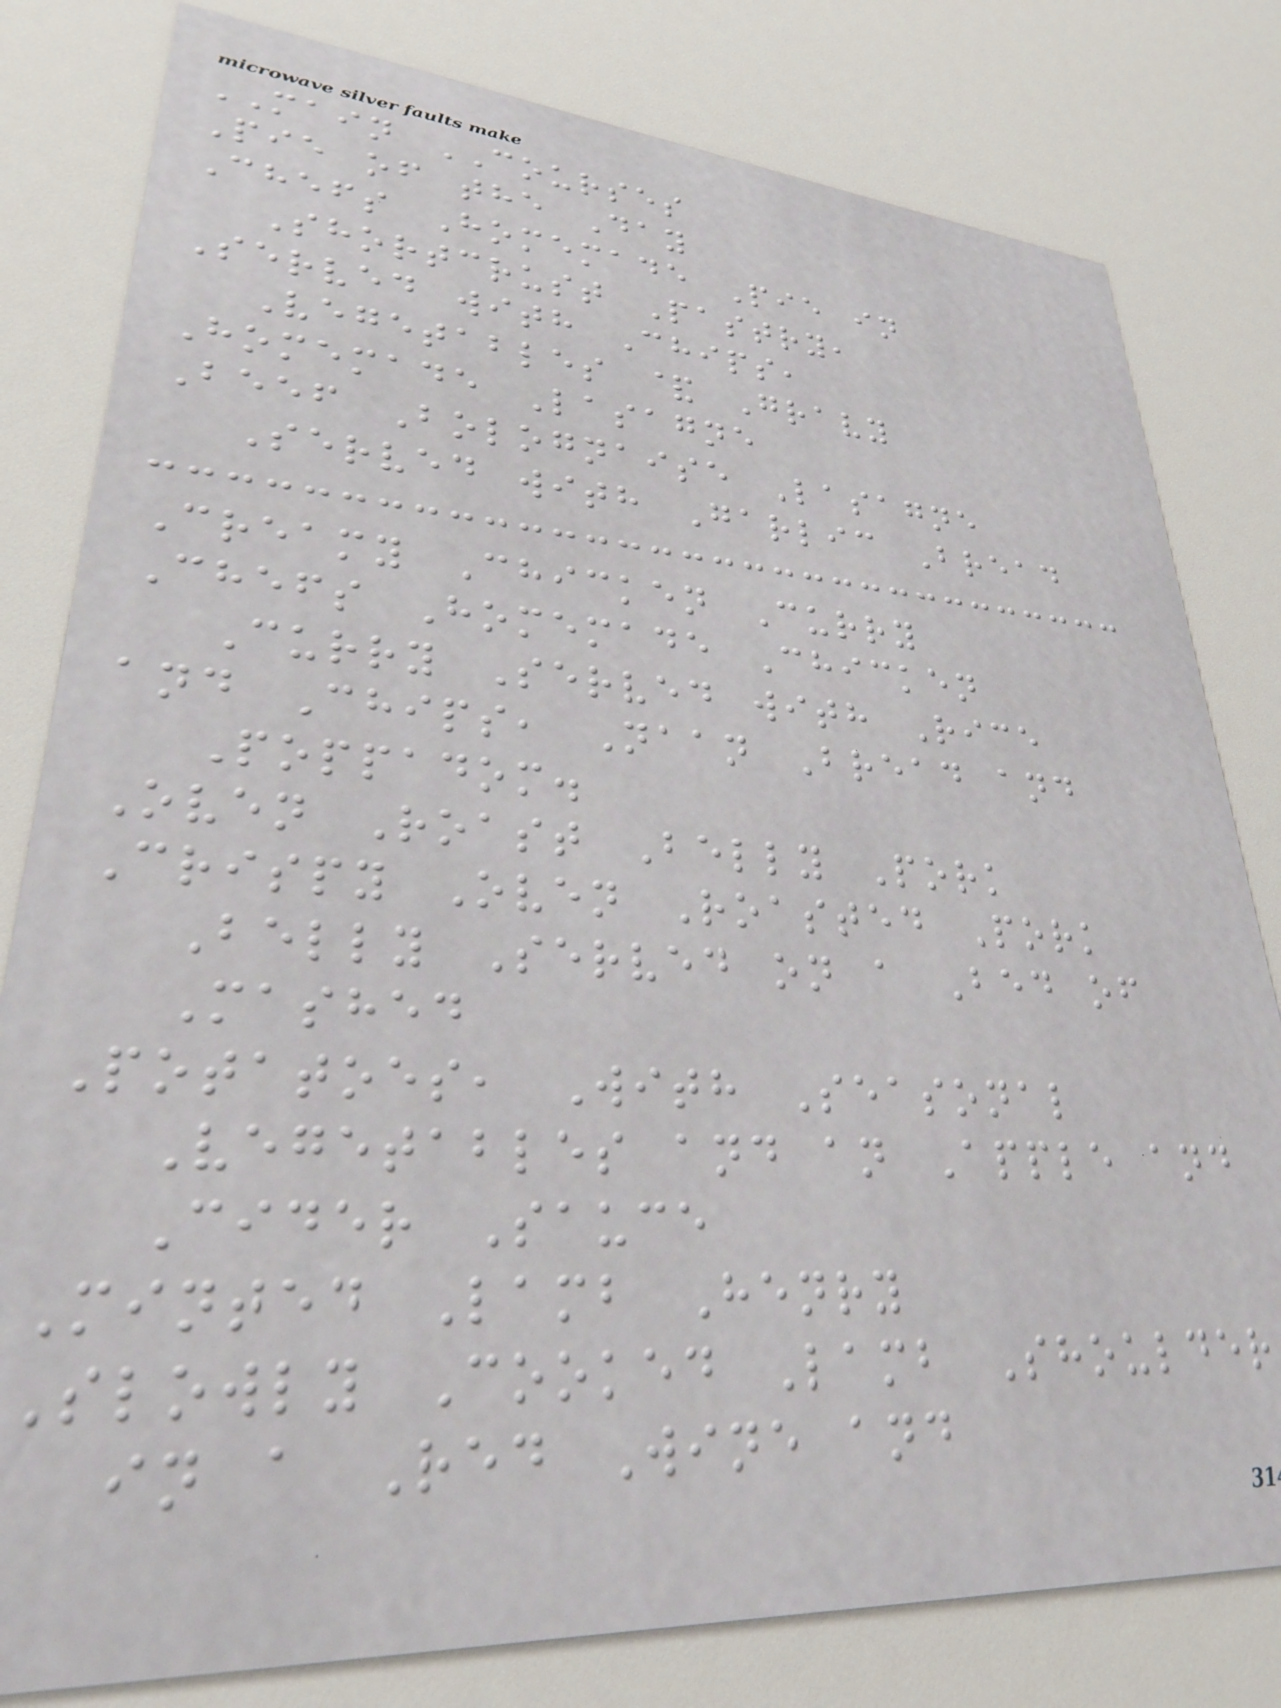MAIN COURSES
Pie of the Day
Chefs Homemade Pie in
Shortcrust Pastry,
Served with Chips,
Vegetables & Gravy
Homemade Lasagne
Beef Bolognaise Lasagne
Served with Garlic Bread
Creamy Chicken Curry
Chefs Homemade Chicken
Curry Served with Rice
and Chips, Naan Bread and
Poppadom.
Oven Roast Belly Pork
Crispy Oven Roasted Pork
Belly Served on a Bed of
Mashed
Potatoes, With Seasonal
Vegetables and an Apple and
Cider Sauce
Minted Lamb Henry
Slowly Cooked Lamb Shoulder
in a Red Wine and
